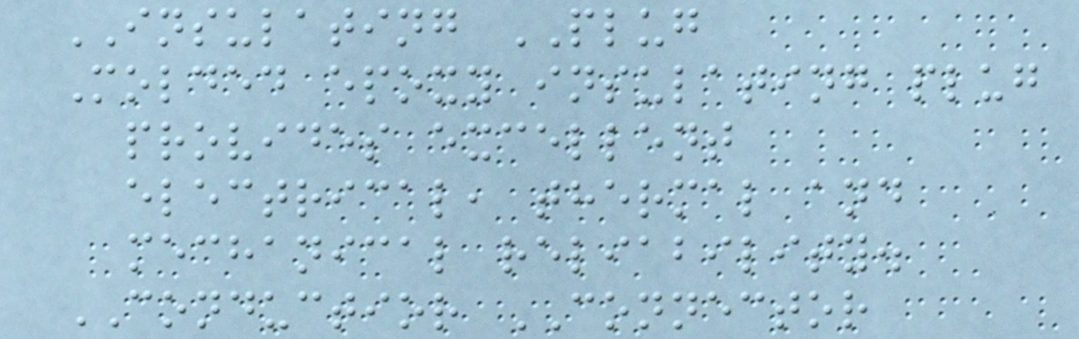INSULATING PLUG
Molded epoxy insulating plug
provides excellent
electrical, thermal and
mechanical reliability.
CONDUCTIOR CONNECTOR
